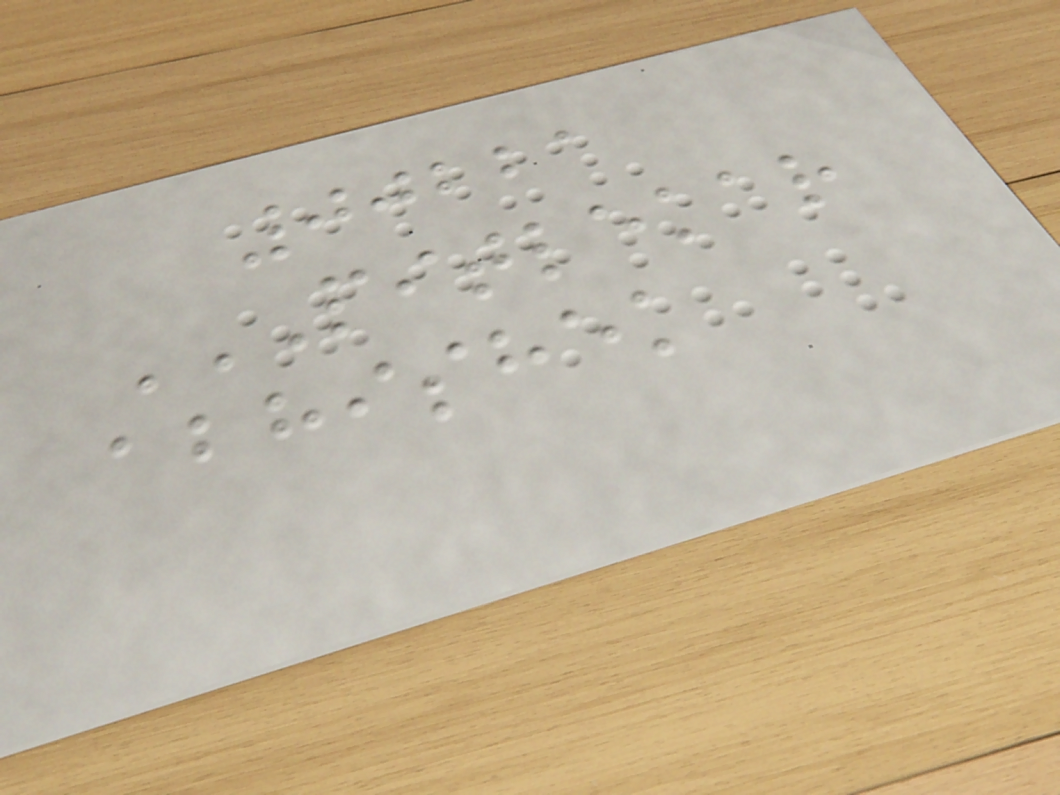00221
PITLEKAR
ABHISHEK
